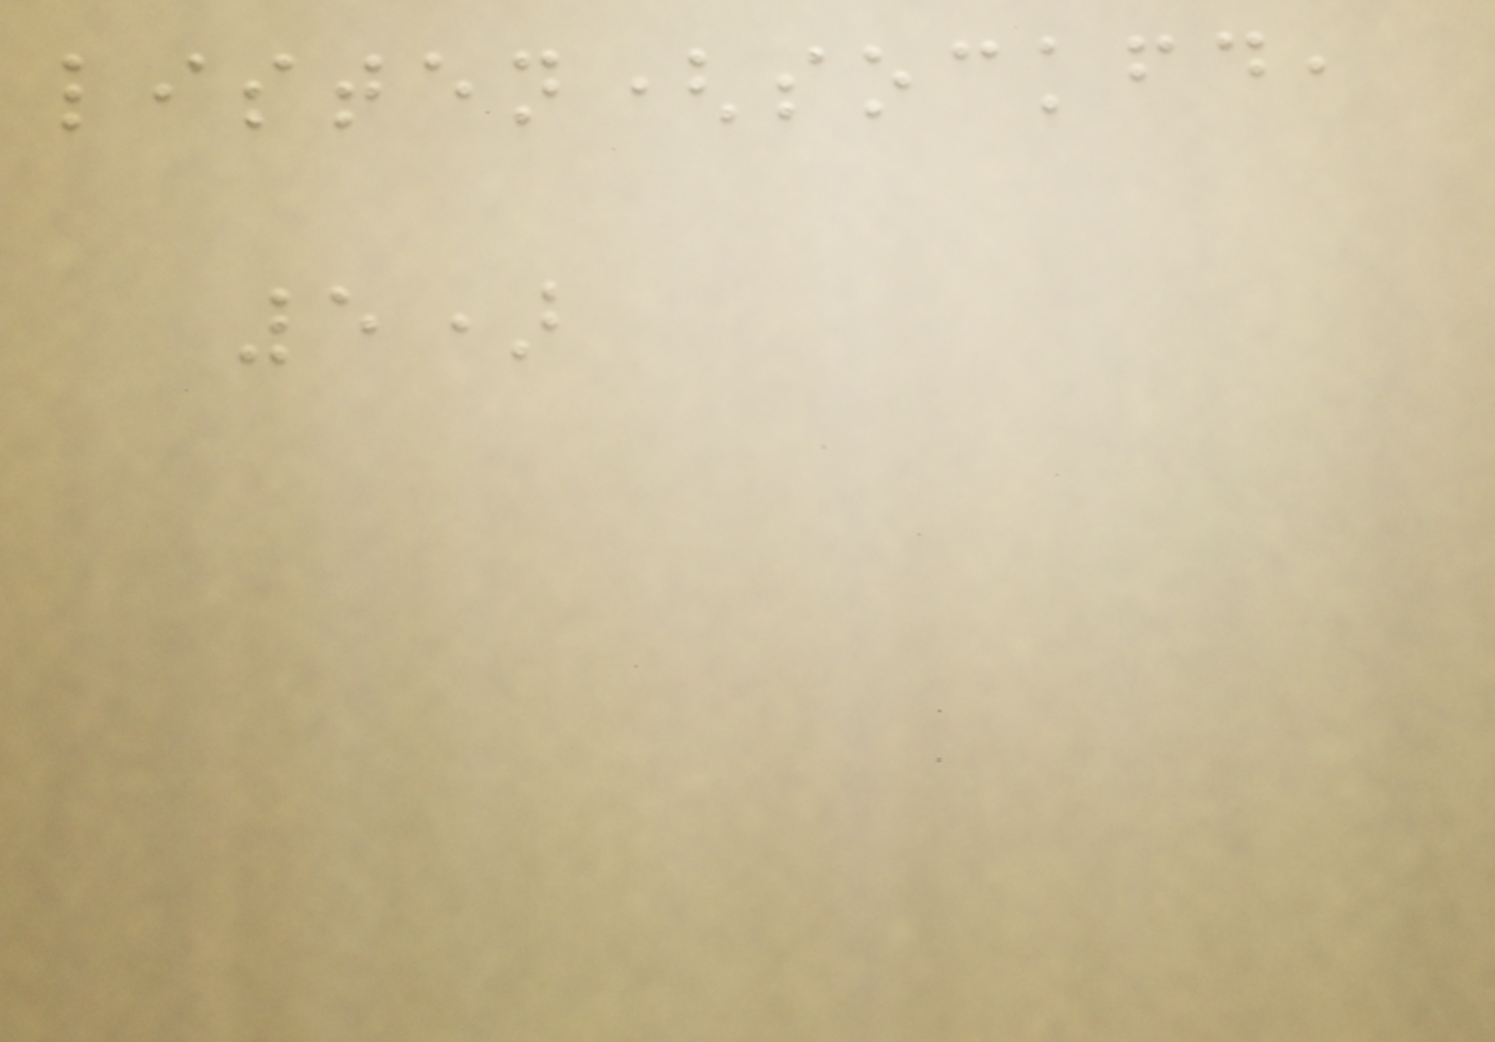listen(sockfd,
5)
